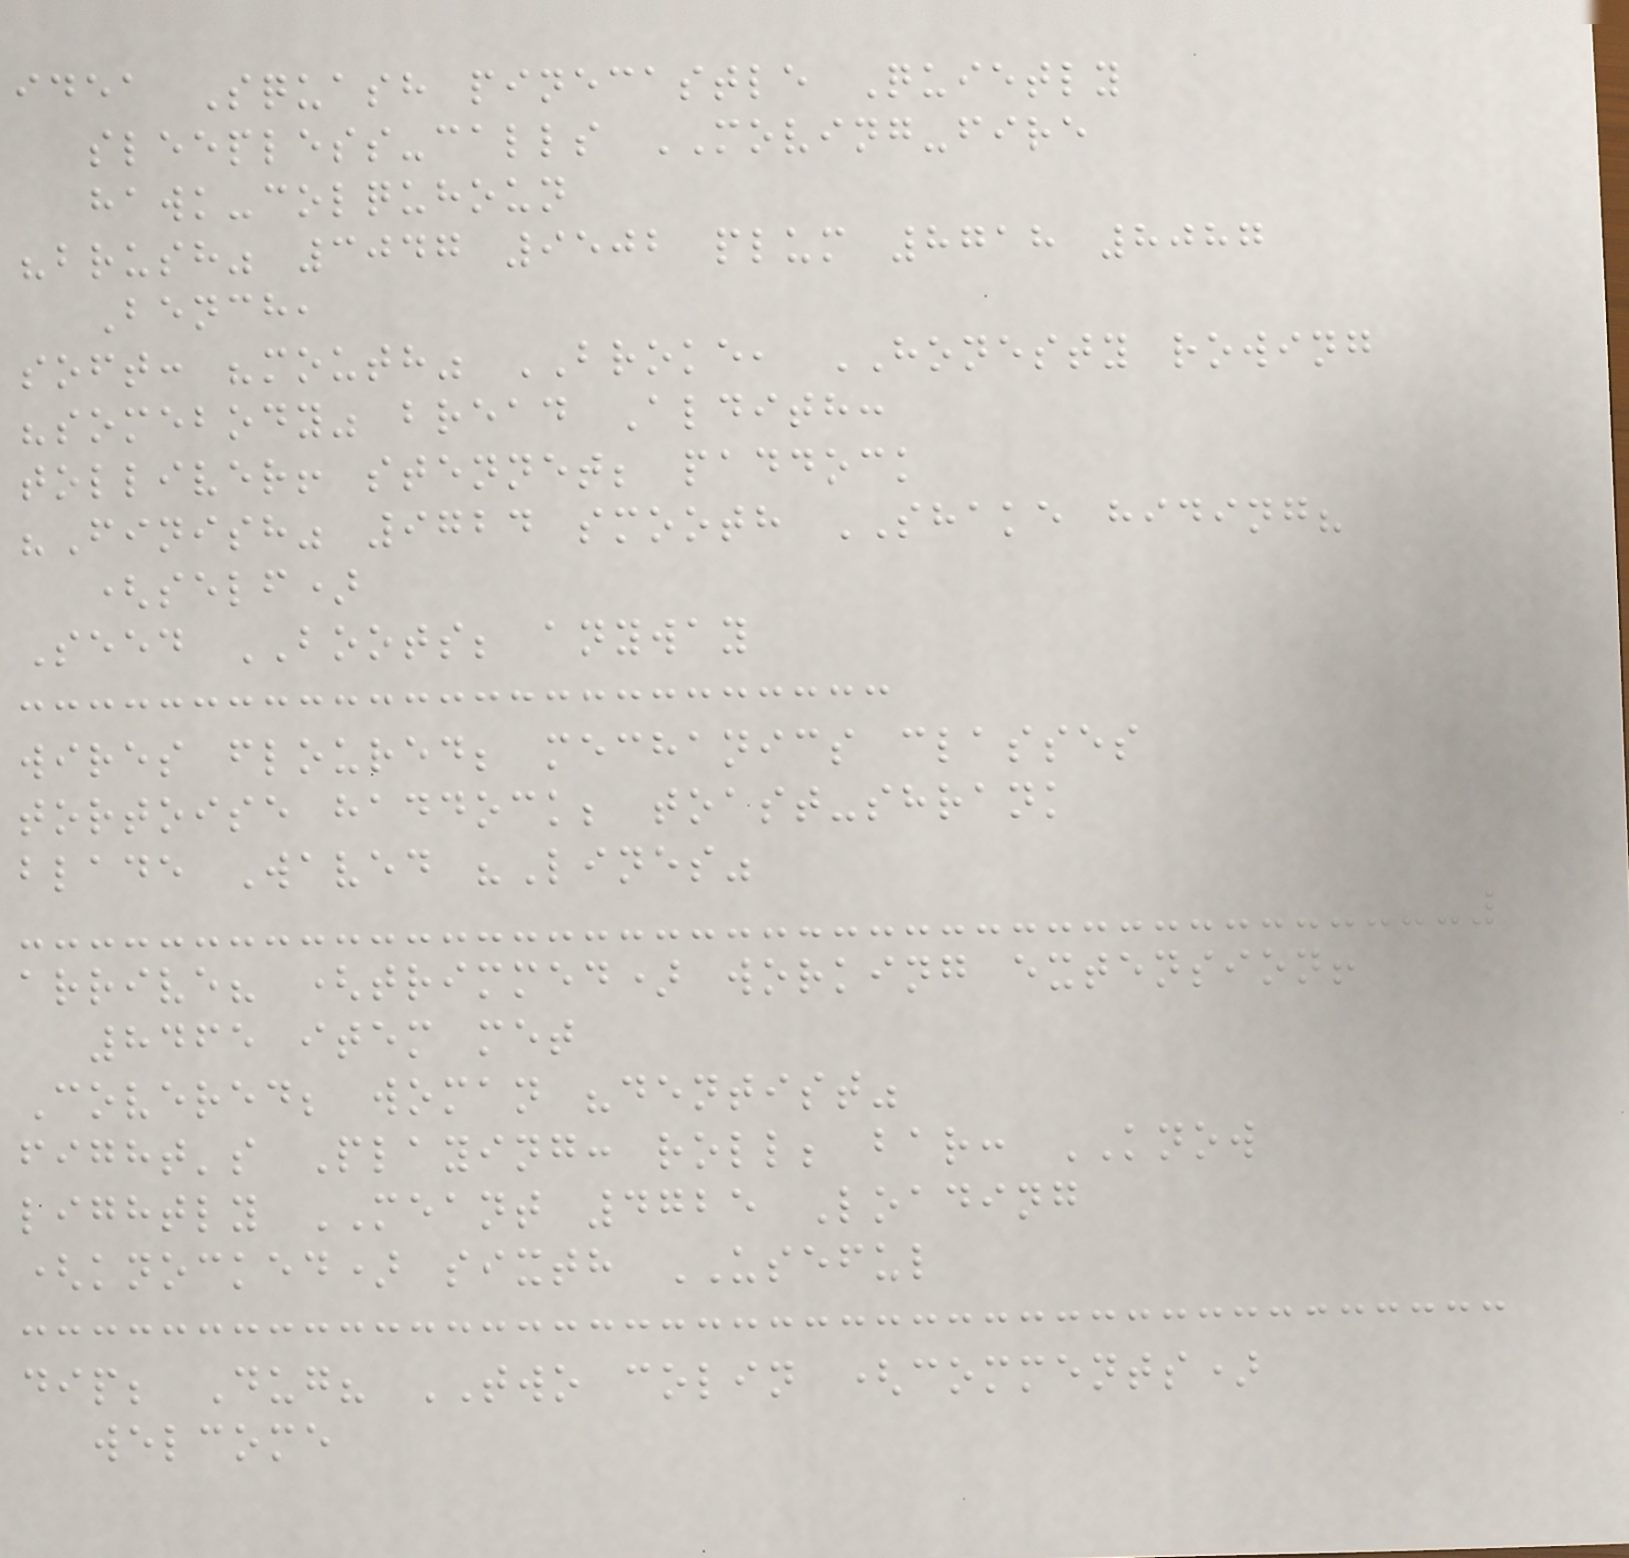idea Squash pinecastle Quietly
sleepless-calls MOVING-fire
hawk-colquhoun
"brush" 3047 9502 plum 8718 8087
Bench,
soft: "mouth" BROKE, HONESTY rowing
"somebody" bread Aldith:
tolliver! stennet; paddock
"Finish" 9724 smooth SHAKE hiding?
(self)
Seed BOOTS; anyway
wires floured; mechanics classes
tortoise haddock; toast-shrank
blade Waved "Lines"
arrive? (trimmed) working extension!
8465 item met
Covered; woman "dentist"
fight's Playing: roll; bar: KNOW
lightly MEANT 4725 Loading
(knocked) sixth USEFUL
dip; Dug? TWO colin (comments)
welcome
